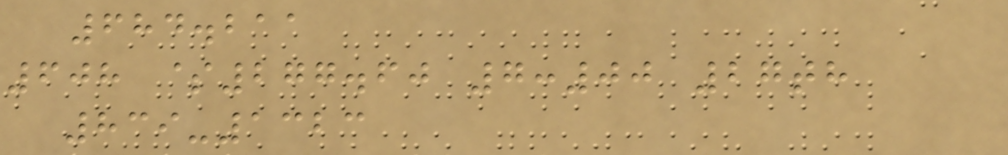684.211
608 $277.60 7:00 27th
839-1323
